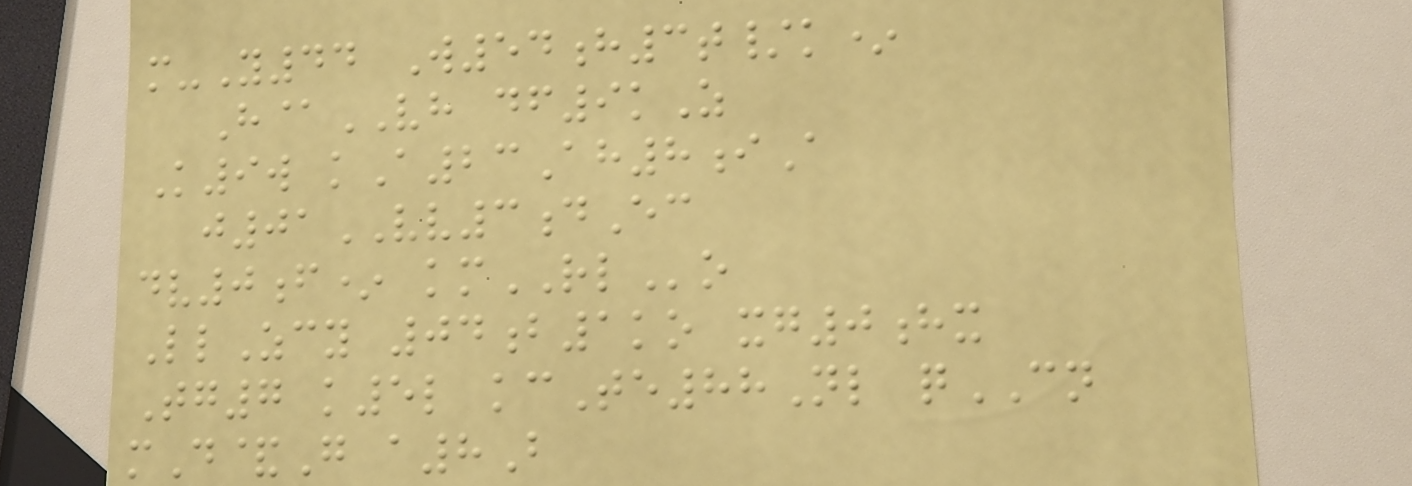m-Y44 W54h3t/k*
H@VH df9kZ
K9w kA23Ah8iA
j01VV3dEc
dv0f* kmRLo
LlZcy 04b1ko xg0hx
Tg7 k5l kcTe88Nl qCN
mD&G a8B
